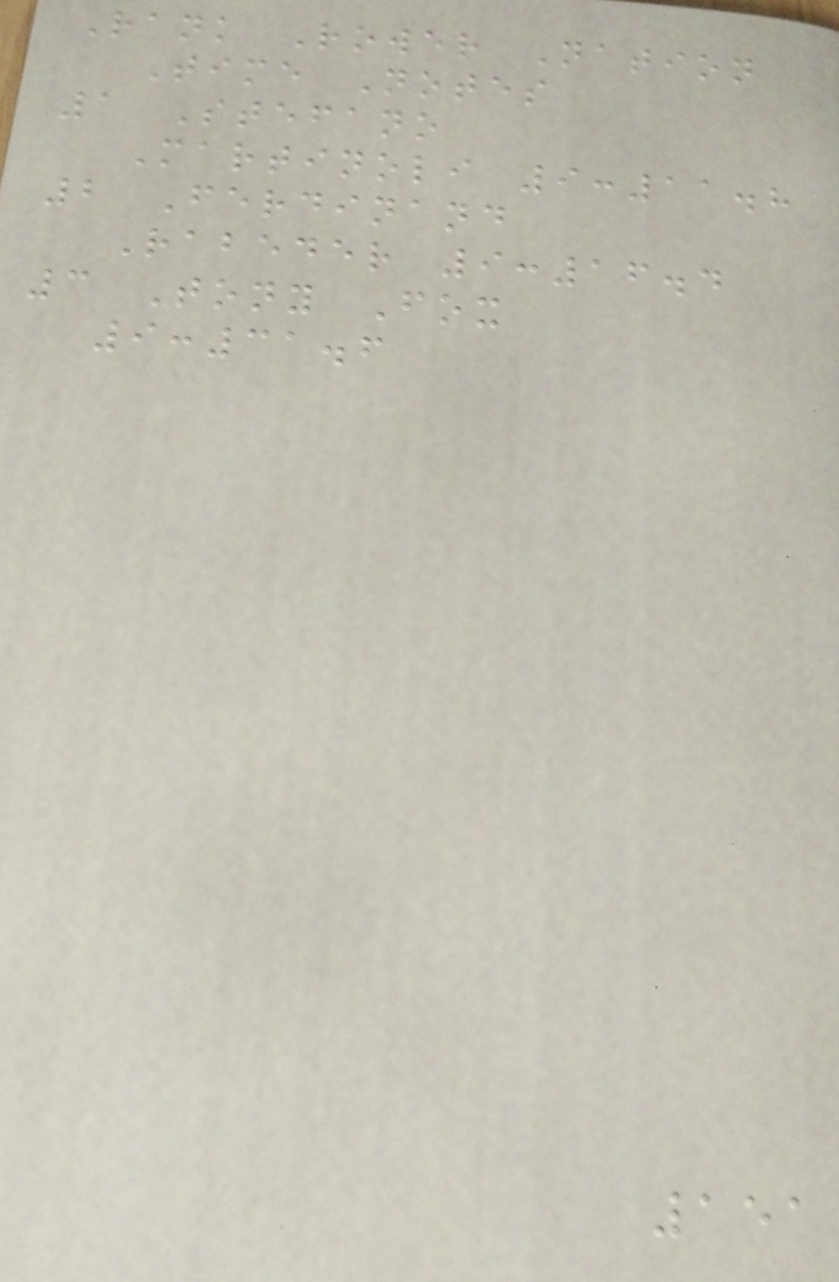Rank Rower Nation
Time Notes
1 Stefano
Martinoli 9:11.8
2 Ferdinand
Rabeder 9:16.4
3 Tony Fox
9:31.6
151
